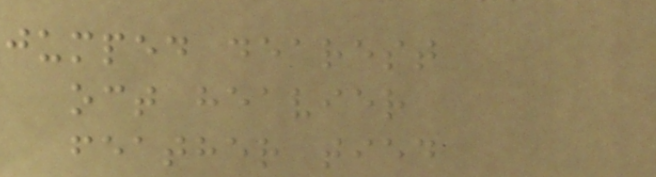jumped dearest
oct heavier
feather tied
